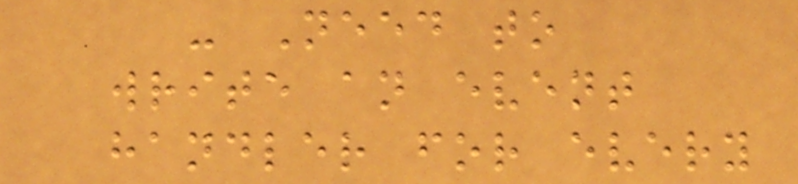- Need to
write an event
handler for every
